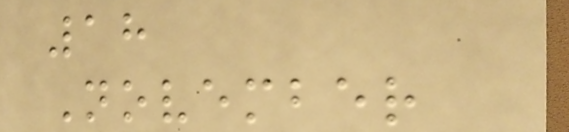18
November
